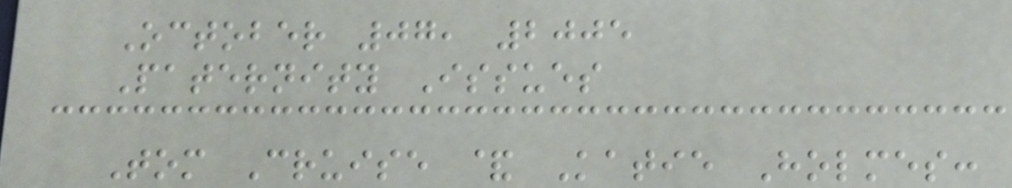October 07, 2005
Paternity Issues
Tom Cruise & Katie Holmes:
